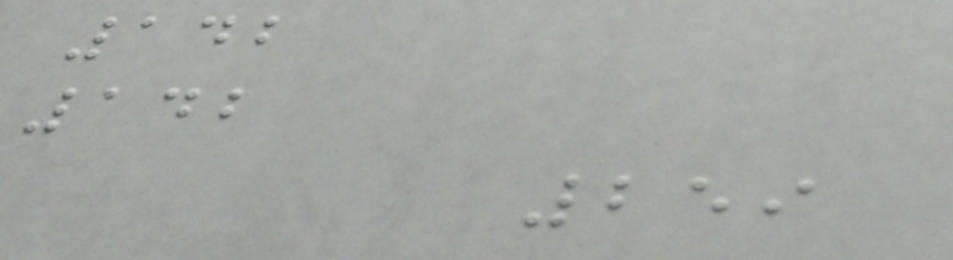142
142
259
